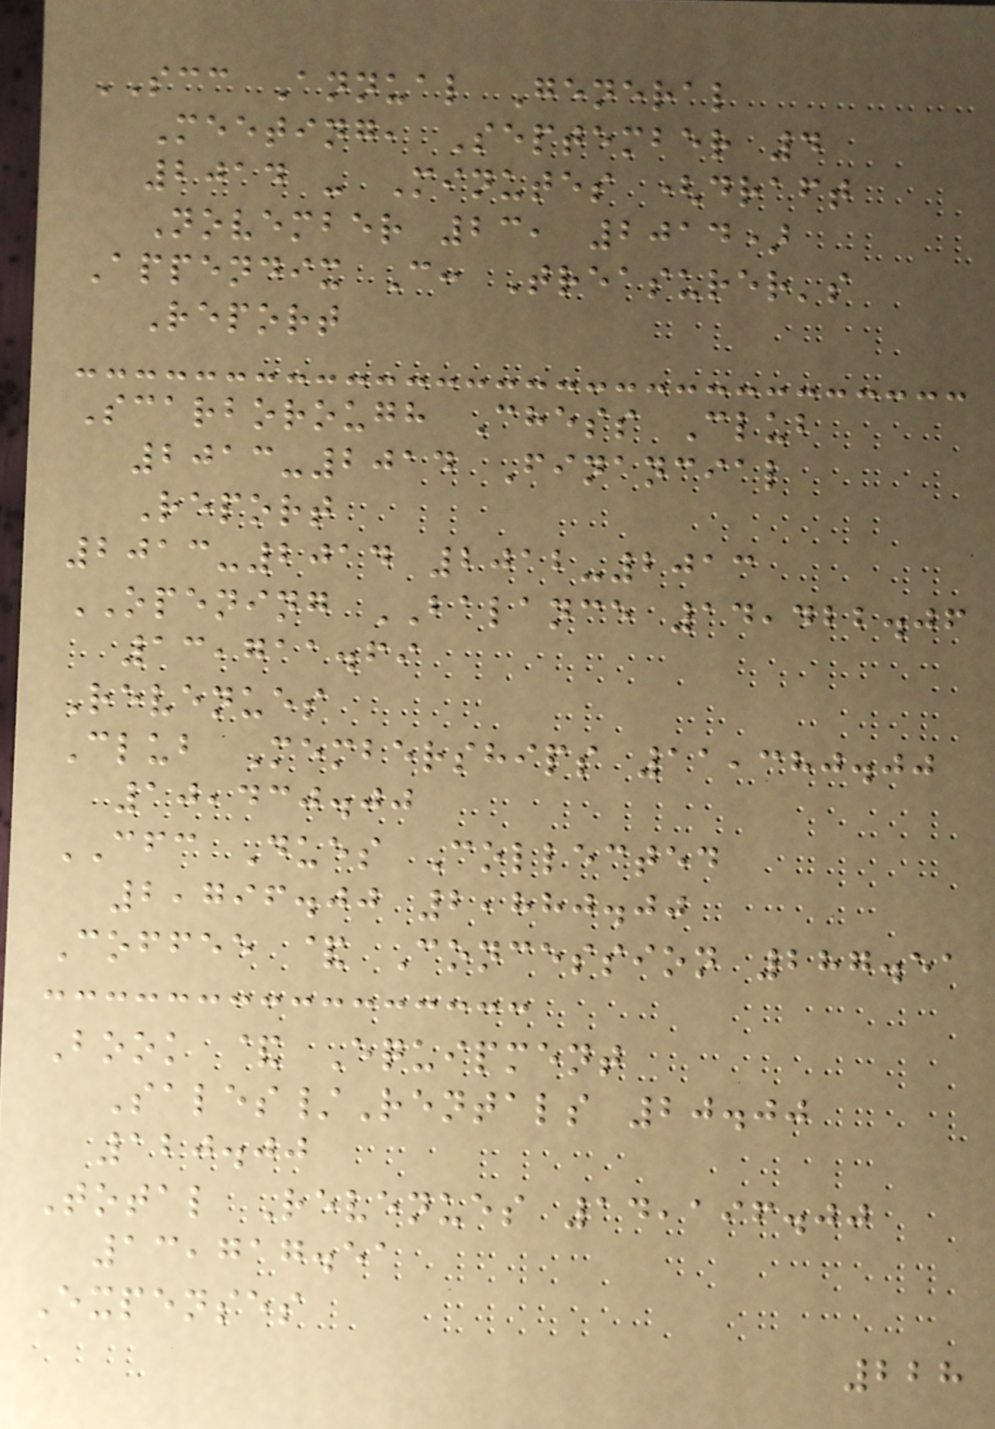SCC Annual General
Meeting, September 4
2014 - Minutes (draft
November 23, 2014)
Appendix C: Treasurer's
Report
Scarborough Chess Club
2013-2014 Financial
Report
2013-2014 2012-2013
OPENING BALANCE 14,422.06
13,711.69
Revenues
Club Memberships 11,380.00
10,430.00
CFC Dues Collected
2,796.00 2,880.00
Coffee & Concession 287.51
Book & Equipment
Sales/Rentals 20.00
120.00
Total Revenues 14,196.00
13,717.51
Expenses
228
